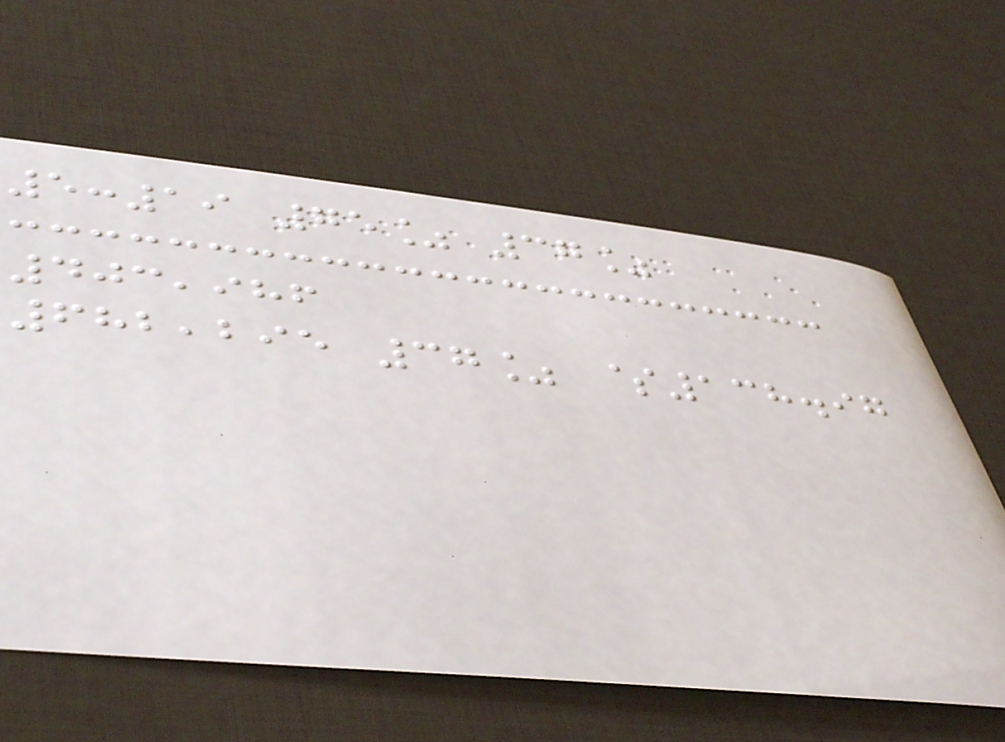5:19 75% 37%
403,986
682,295 37% $138.97
